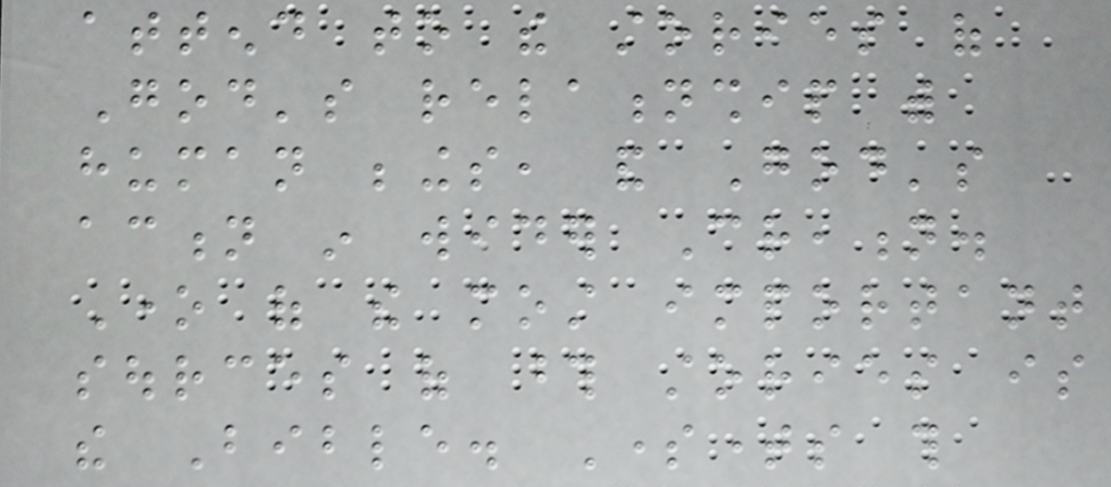attend to the stories of
God's relationship with
human beings, and God's
action in wider Creation.
One of the most important
sources of those stories is
the Bible. Sometimes this
